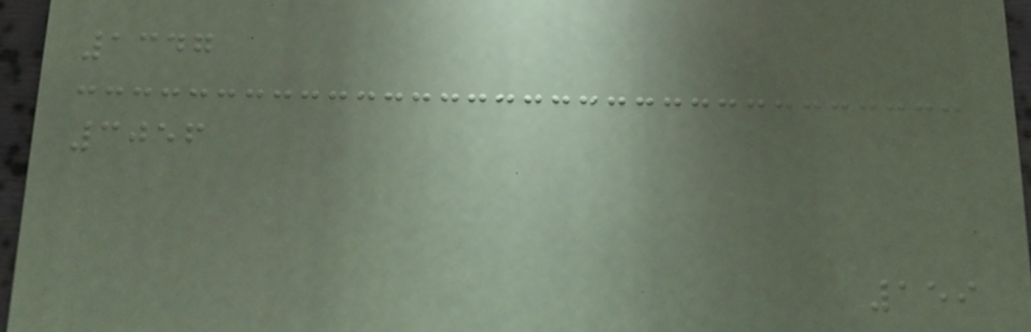1347
3056
159
